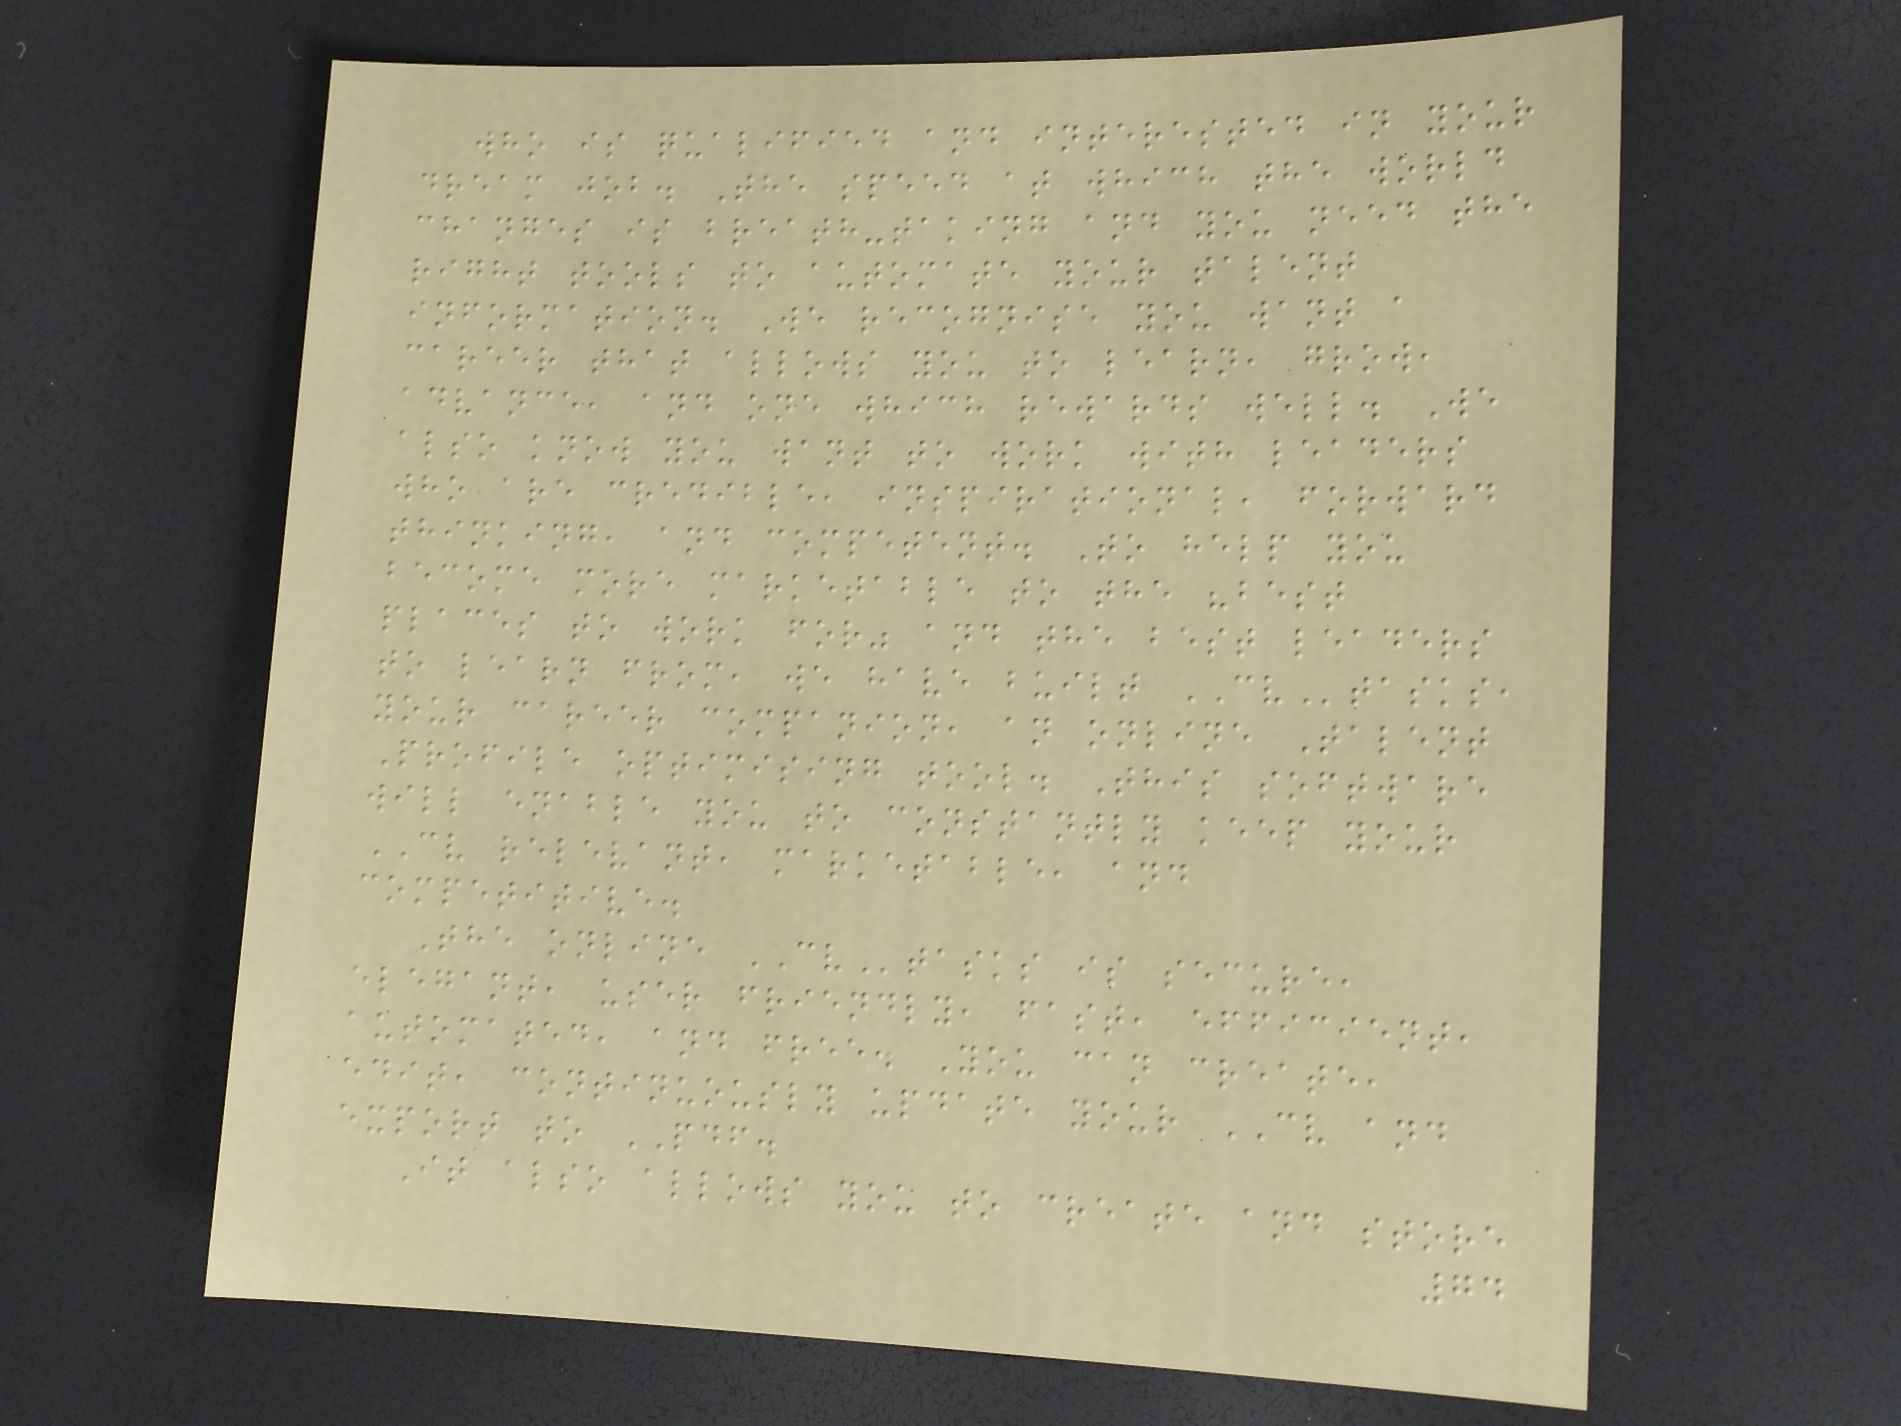who is qualified and interested in your
dream job. The speed at which the world
changes is breath-taking and you need the
right tools to automate your talent
information. We recognise you want a
career that allows you to learn, grow,
advance, and one which rewards well. We
also know you want to work with leaders
who are credible, inspirational, forward
thinking, and competent. To help you
become more marketable to the "best
places to work for" and the best leaders
to learn from, we have built CVtasks,
your career companion, an online Talent
Profile optimising tool. This software
will enable you to constantly keep your
CV relevant, marketable, and
competitive.
The online CVtasks is secure,
elegant, user friendly, fast, efficient,
automated, and free. You can create,
edit, continuously update your CV and
export to PDF.
It also allows you to create and store
74
